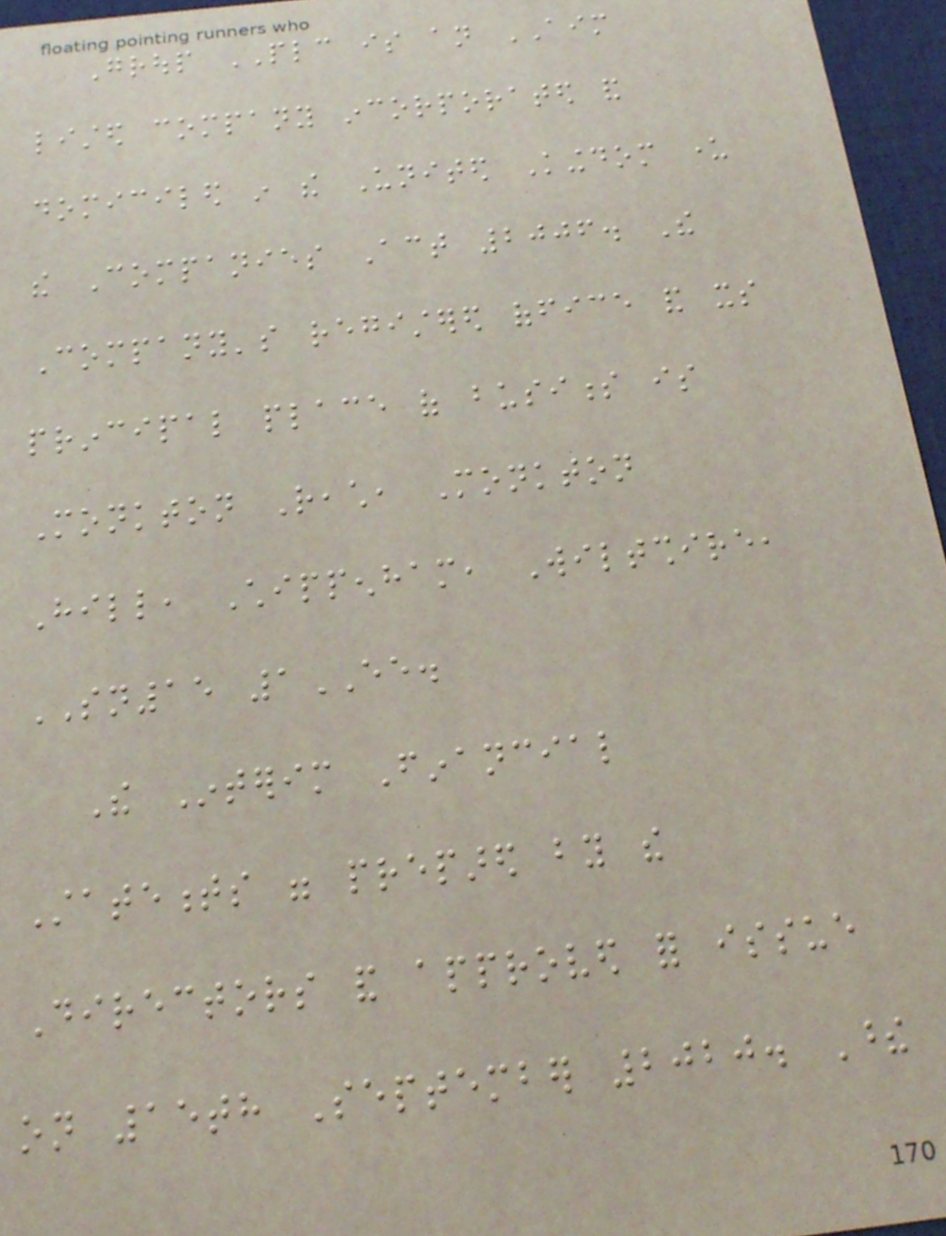Group PLC is an AIM
listed company incorporated and
domiciled in the United Kingdom under
the Companies Act 2006. The
Company's registered office and its
principal place of business is
Monkton Reach, Monkton
Hill, Chippenham, Wiltshire,
SN15 1EE.
The Interim Financial
Statements were prepared by the
Directors and approved for issue
on 15th September 2020. These
